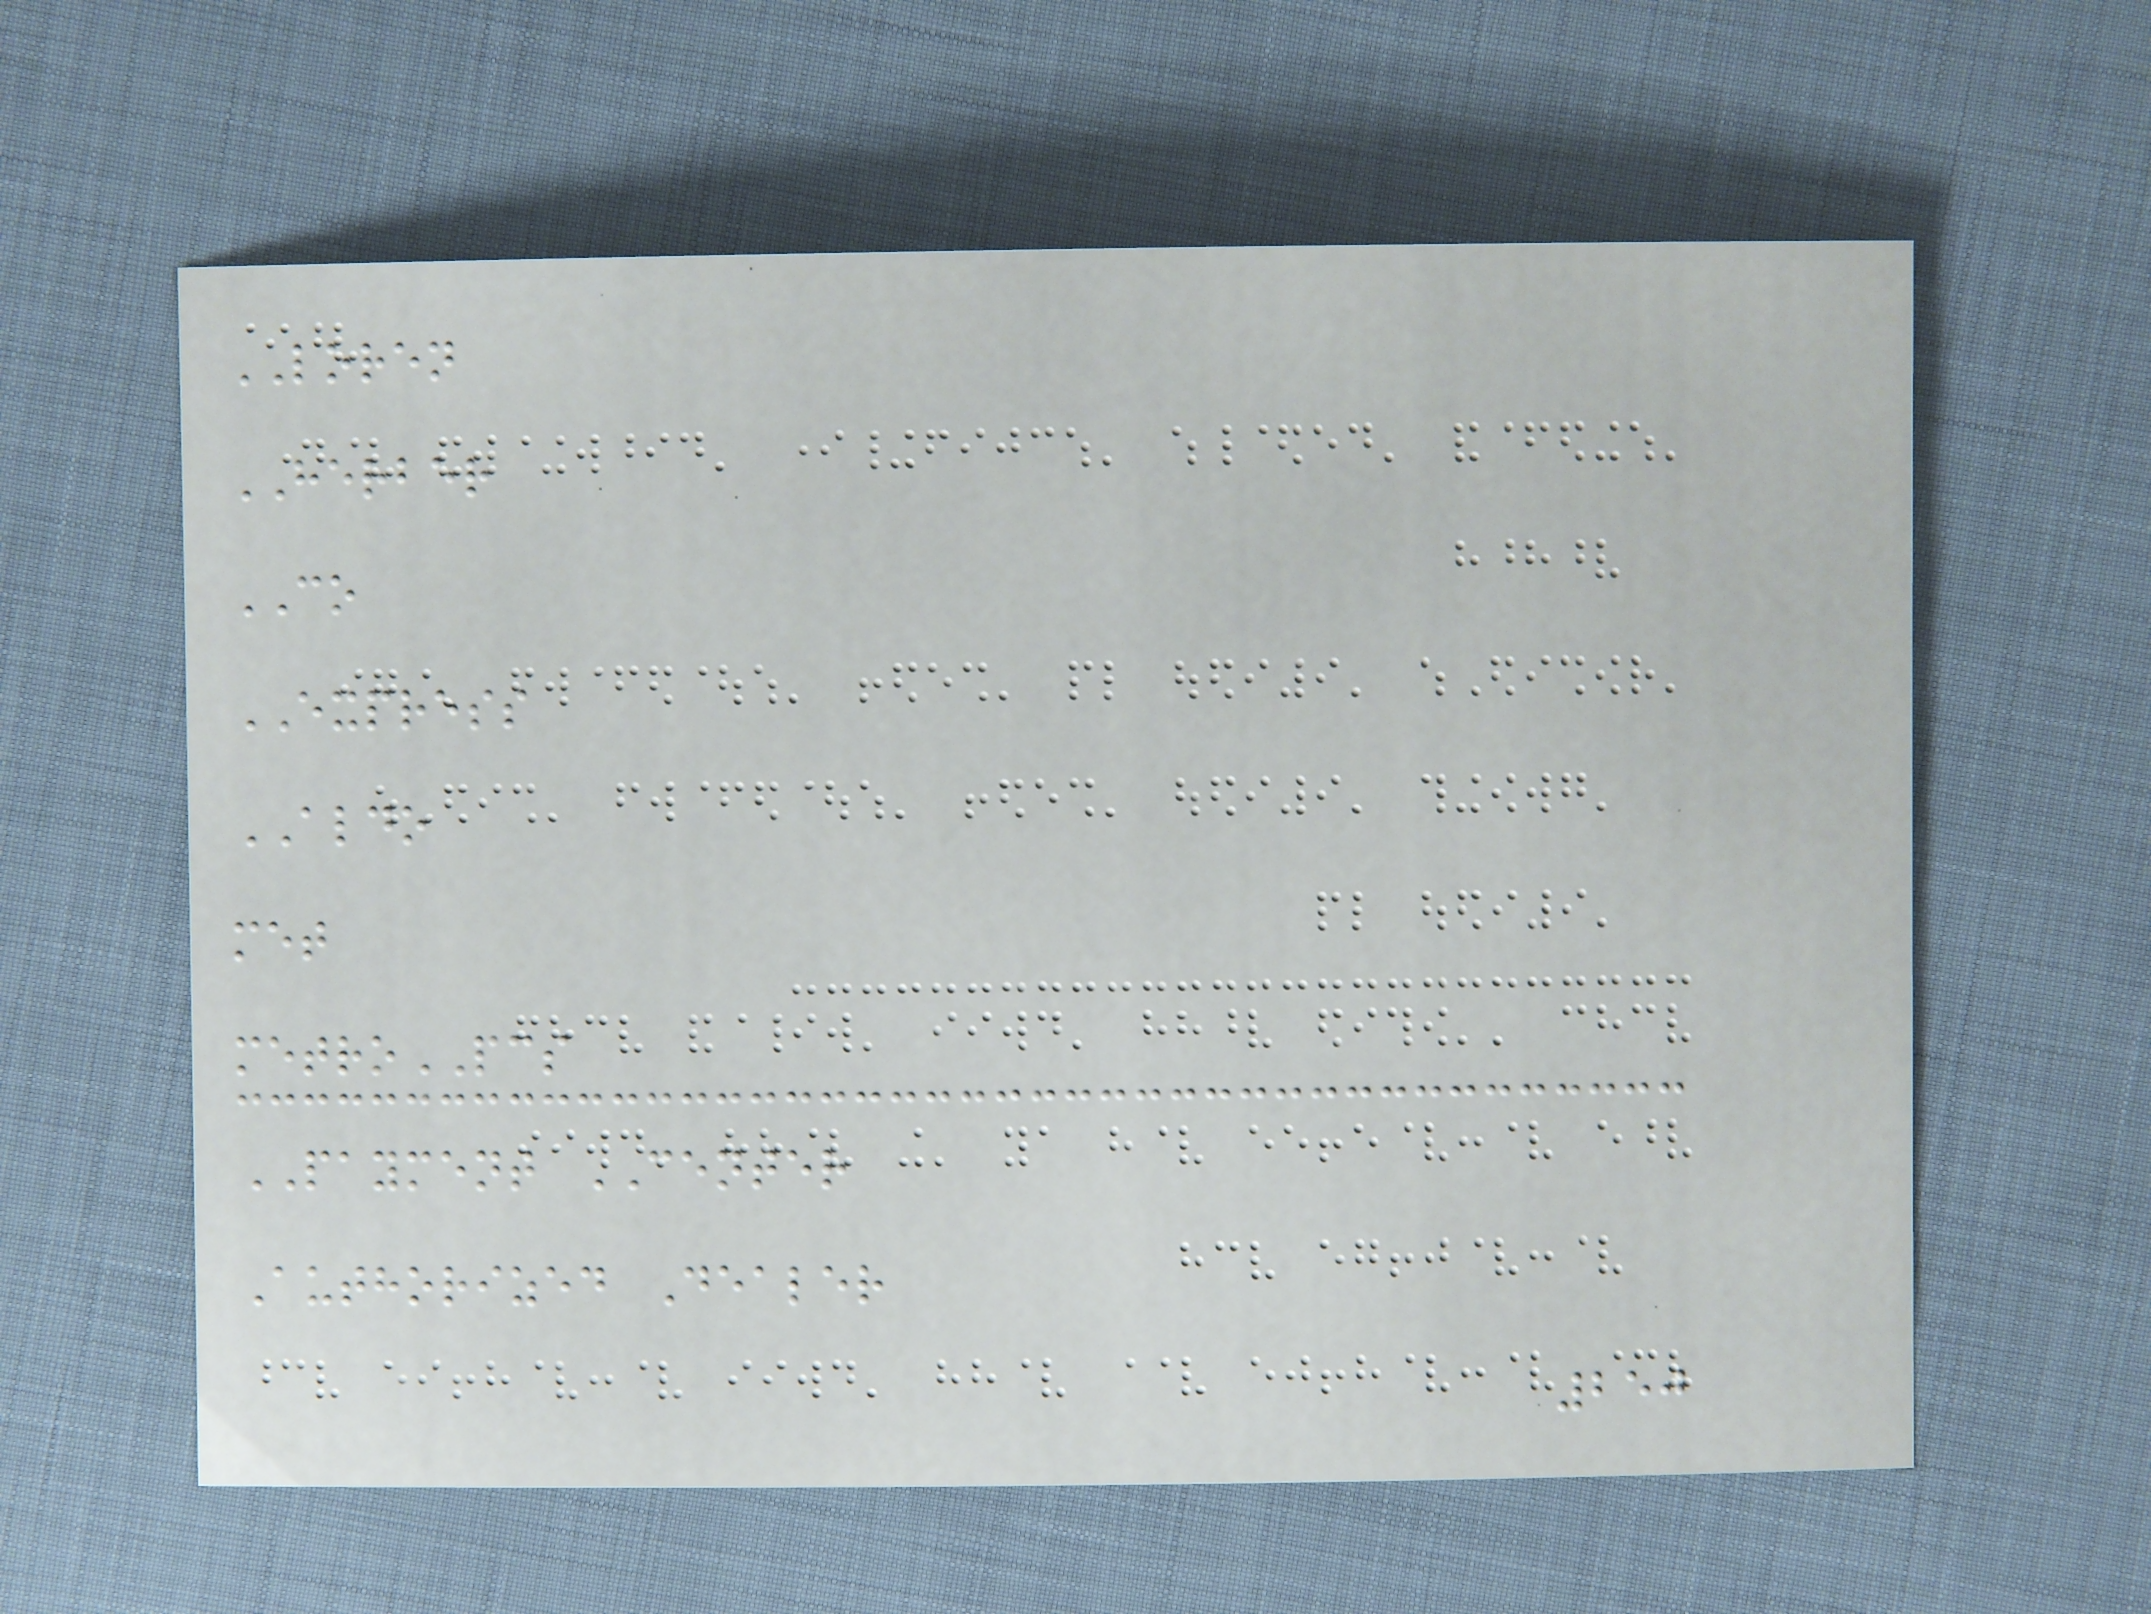LOREN
HERBER
CO
EXPRESS
ALDO
met
metroPCS
PAYMENT CENTER
Authorized Dealer
250
